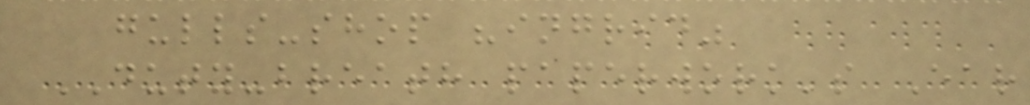gulls-shop "ingrid"
DUTY-breath paperwork's Ear
